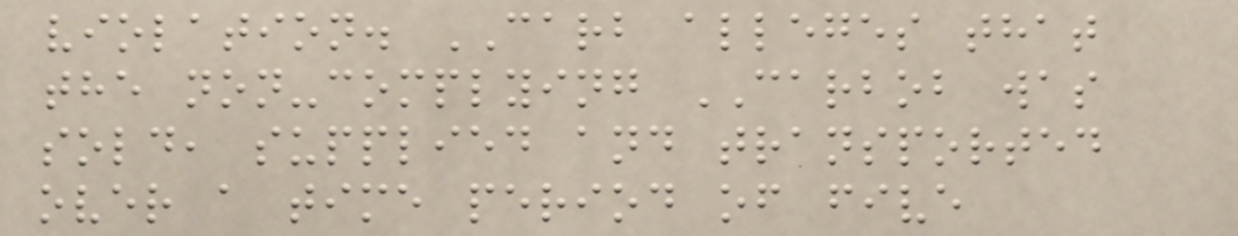violation. CARB alleges that
the non-complying CARBOB was
sold, supplied and transported
over a time period of five
